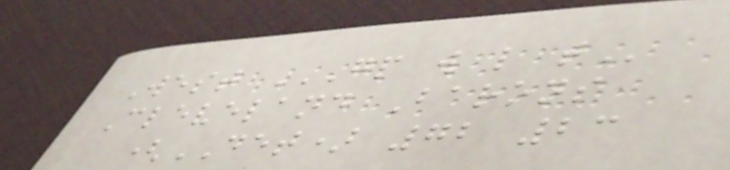West GP W L T
Cleveland Barons
(DET) 72 23
